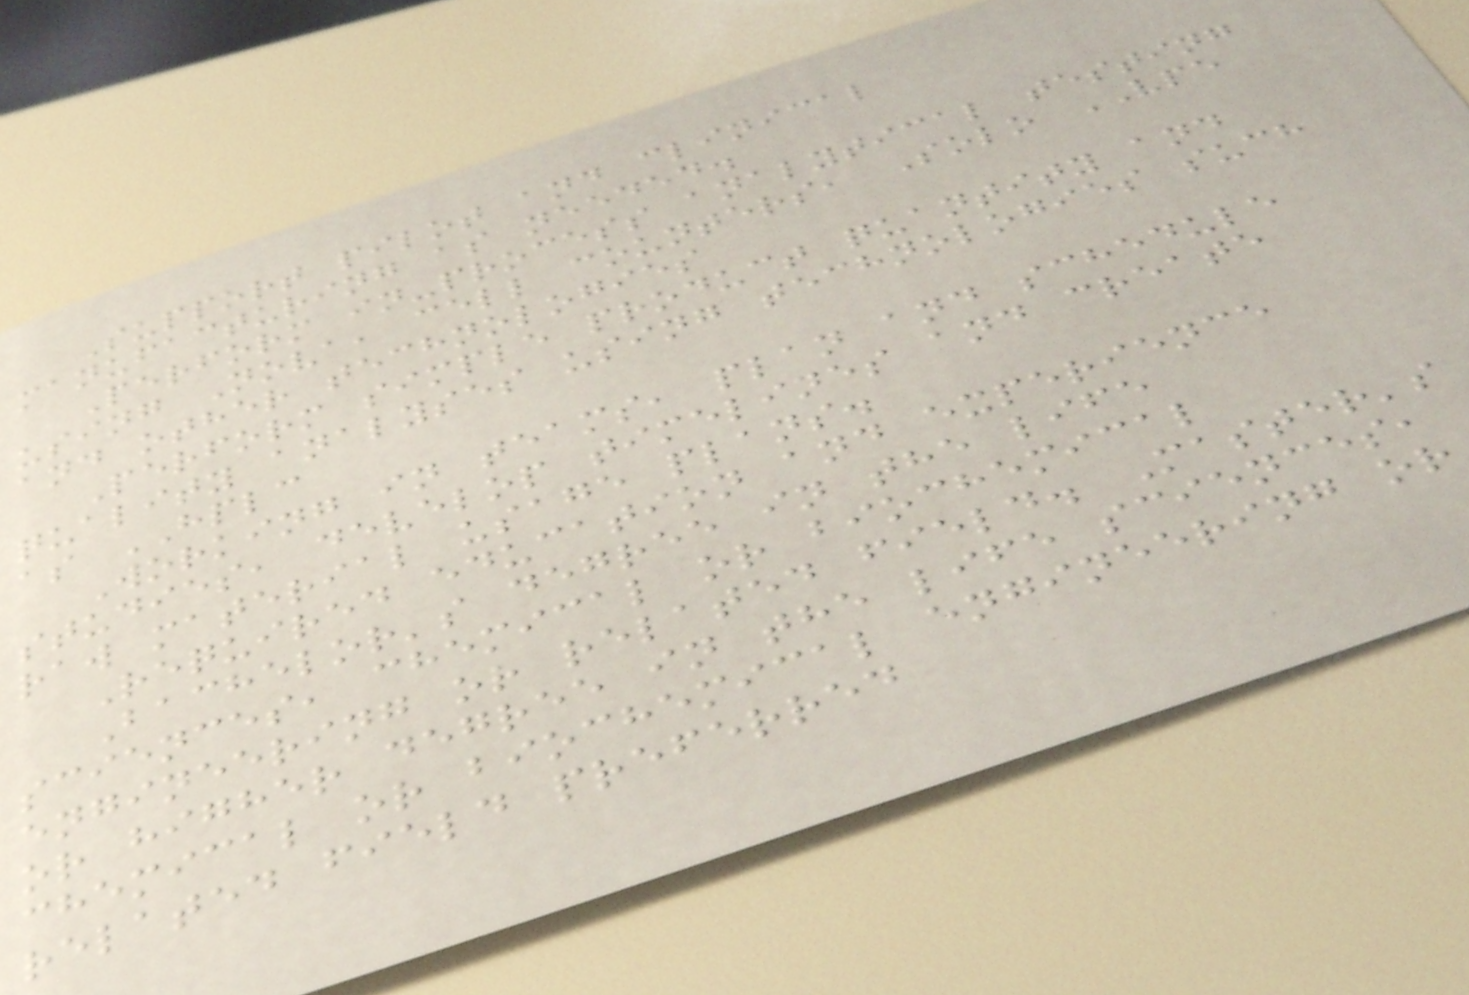Support pilot and clinical
manufacturing as needed.
Perform in-process analytical testing
using Nova, cell counters, Solo VPE
and other technologies
Perform simple product quantity and
quality analyses using technologies such
as HPLC
Working in teams, plan and schedule
studies, develop timelines and create
raw material usage plans.
Required education and experience
Bachelor's degree in the life
sciences, chemical or biochemical
engineering or related field. Master's
or higher degree in the life sciences,
chemical or biochemical engineering or
related field preferred
